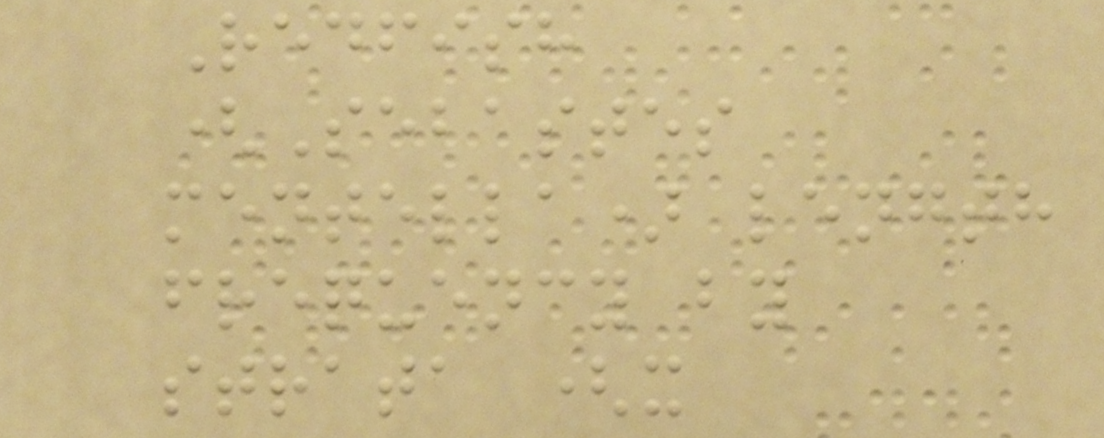Redfish
(Sebastes
mentella) length
frequency by
strata (x
